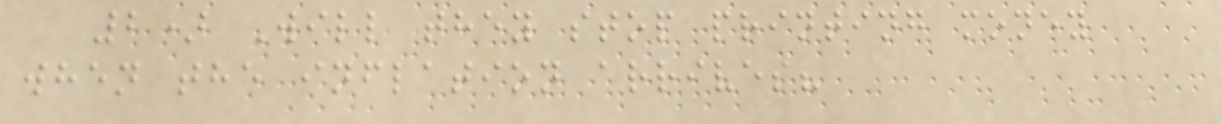2) Will they stop printing money
when the inflation arrives?
